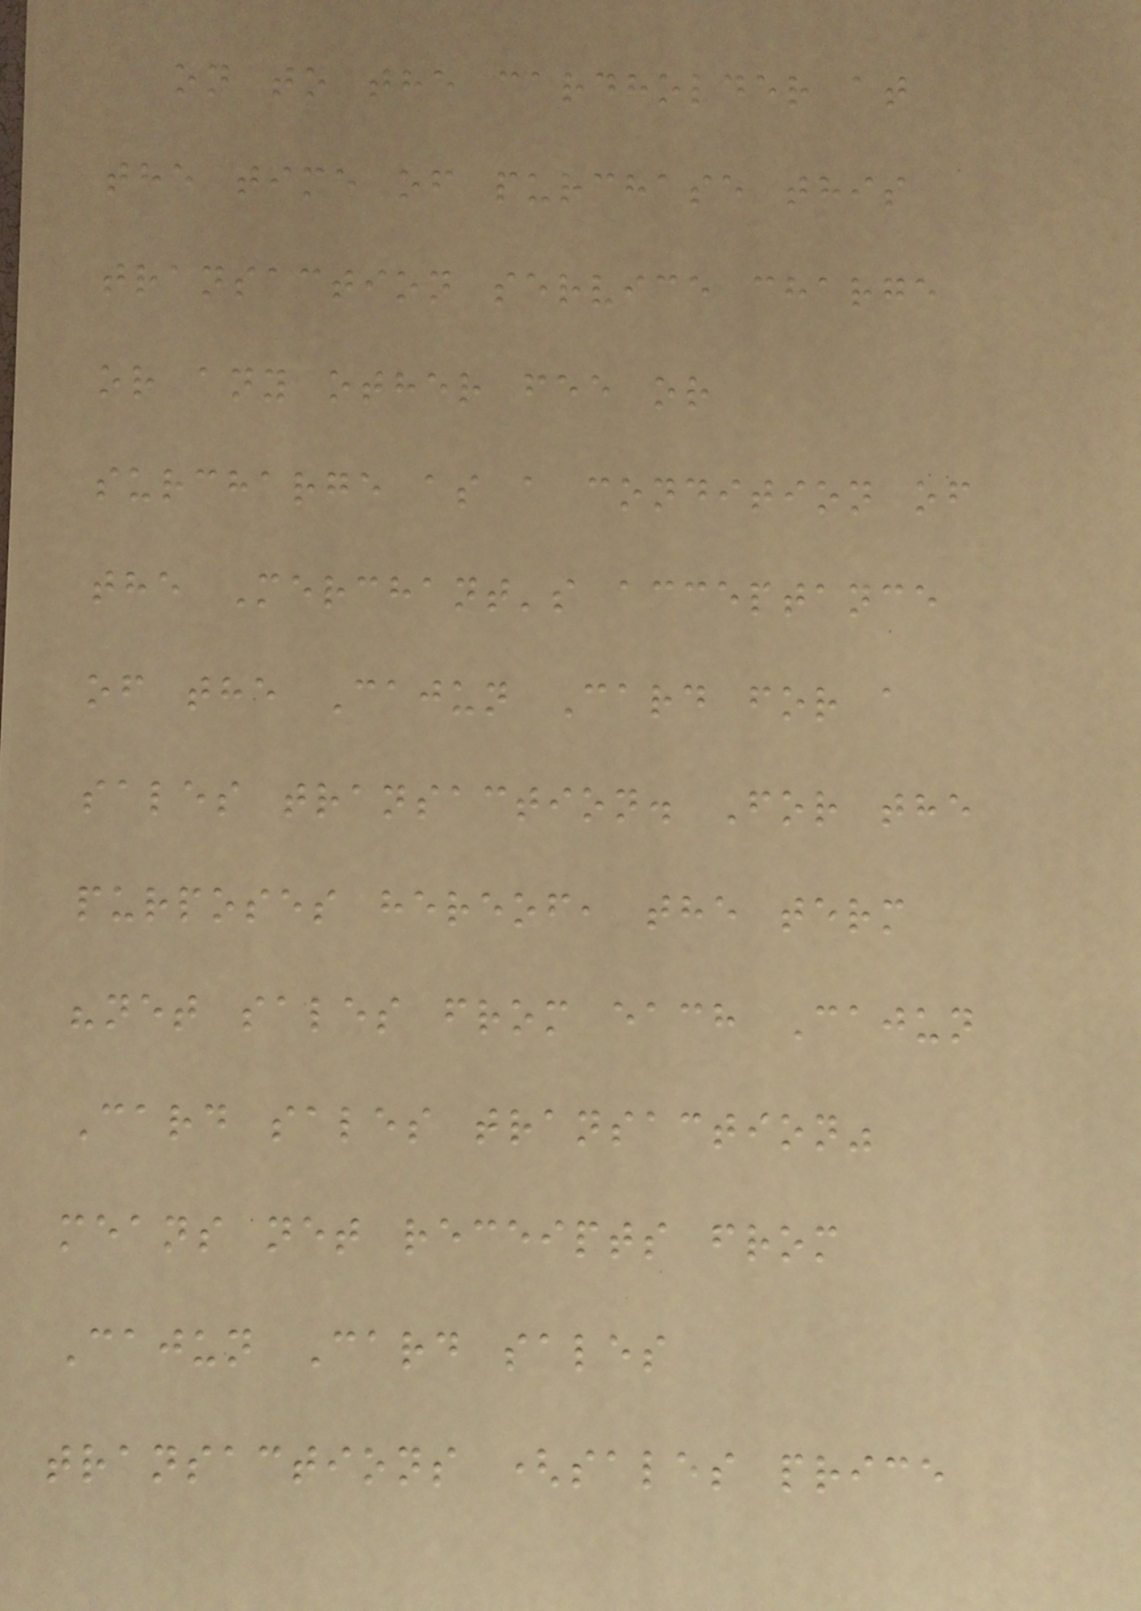on to the cardholder at
the time of purchase this
transaction service charge
or any other fee or
surcharge as a condition of
the Merchant's acceptance
of the Cajun Card for a
sales transaction. For the
purposes hereof, the term
"net sales from each Cajun
Card sales transaction"
means net receipts from
Cajun Card sales
transactions (sales price
